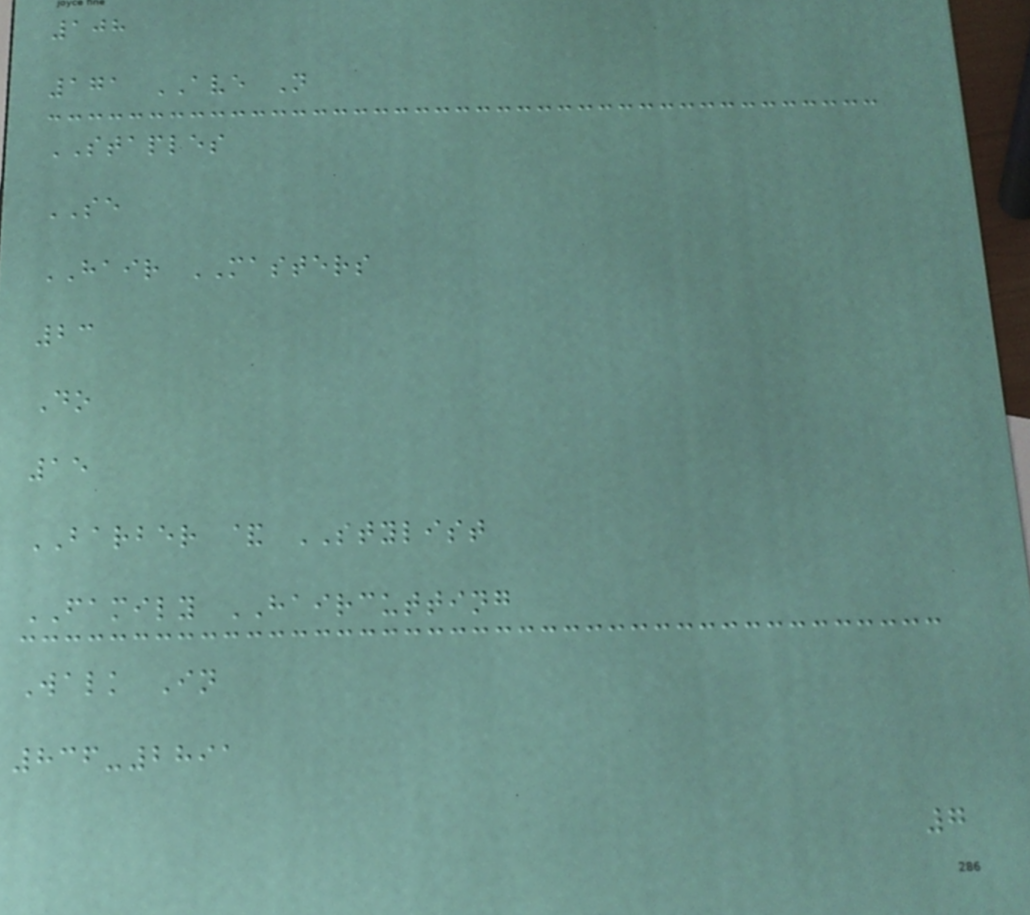108
171 AVE N
STAPLES
SE
HAIR MASTERS
23
Do
15
BARBER & STYLIST
FAMILY HAIRCUTTING
Walk In
836-2891
7
